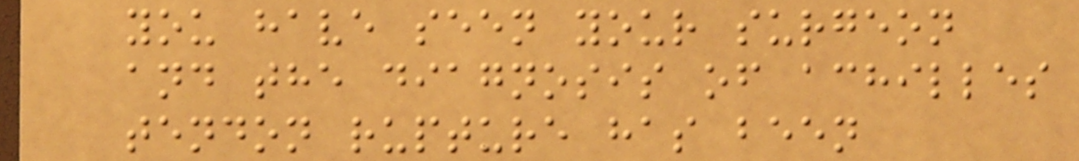you have seen your surgeon
and the diagnosis of achilles
tendon rupture has been
